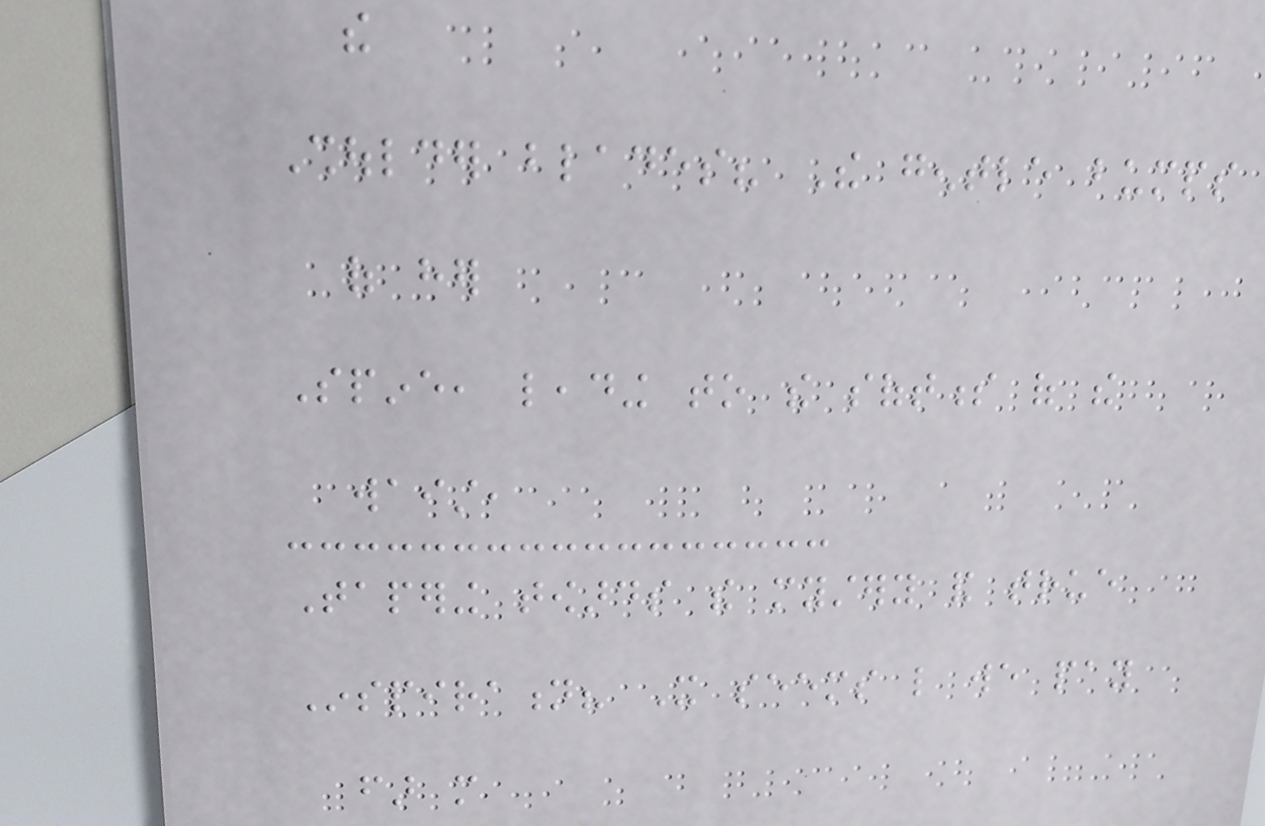the
Shoulder blades? The gentle bumps
of her
Spine, leading to the softness of the
waist,
Tapering towards the mystery and true
Inspiration? It seems like we pay
far more
